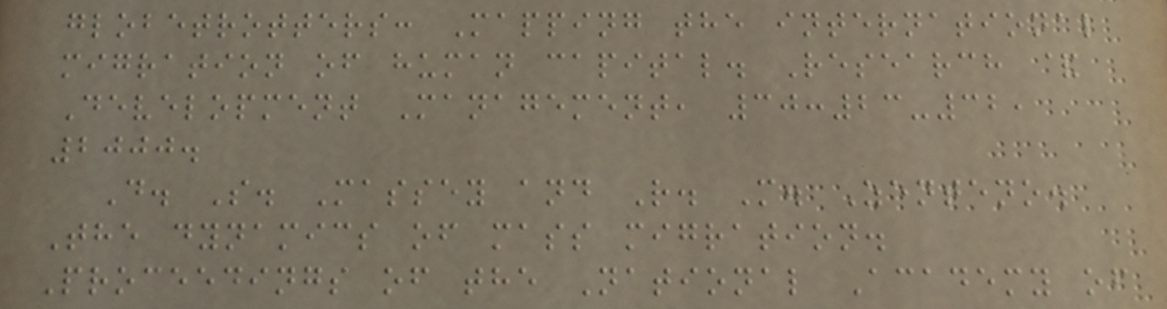globetrotters: Mapping the international
migration of human capital. Research &
Development Management, 30:23-32,
2000.
D. S. Massey and R. M. Zenteno.
The dynamics of mass migration.
Proceedings of the National Academy of
